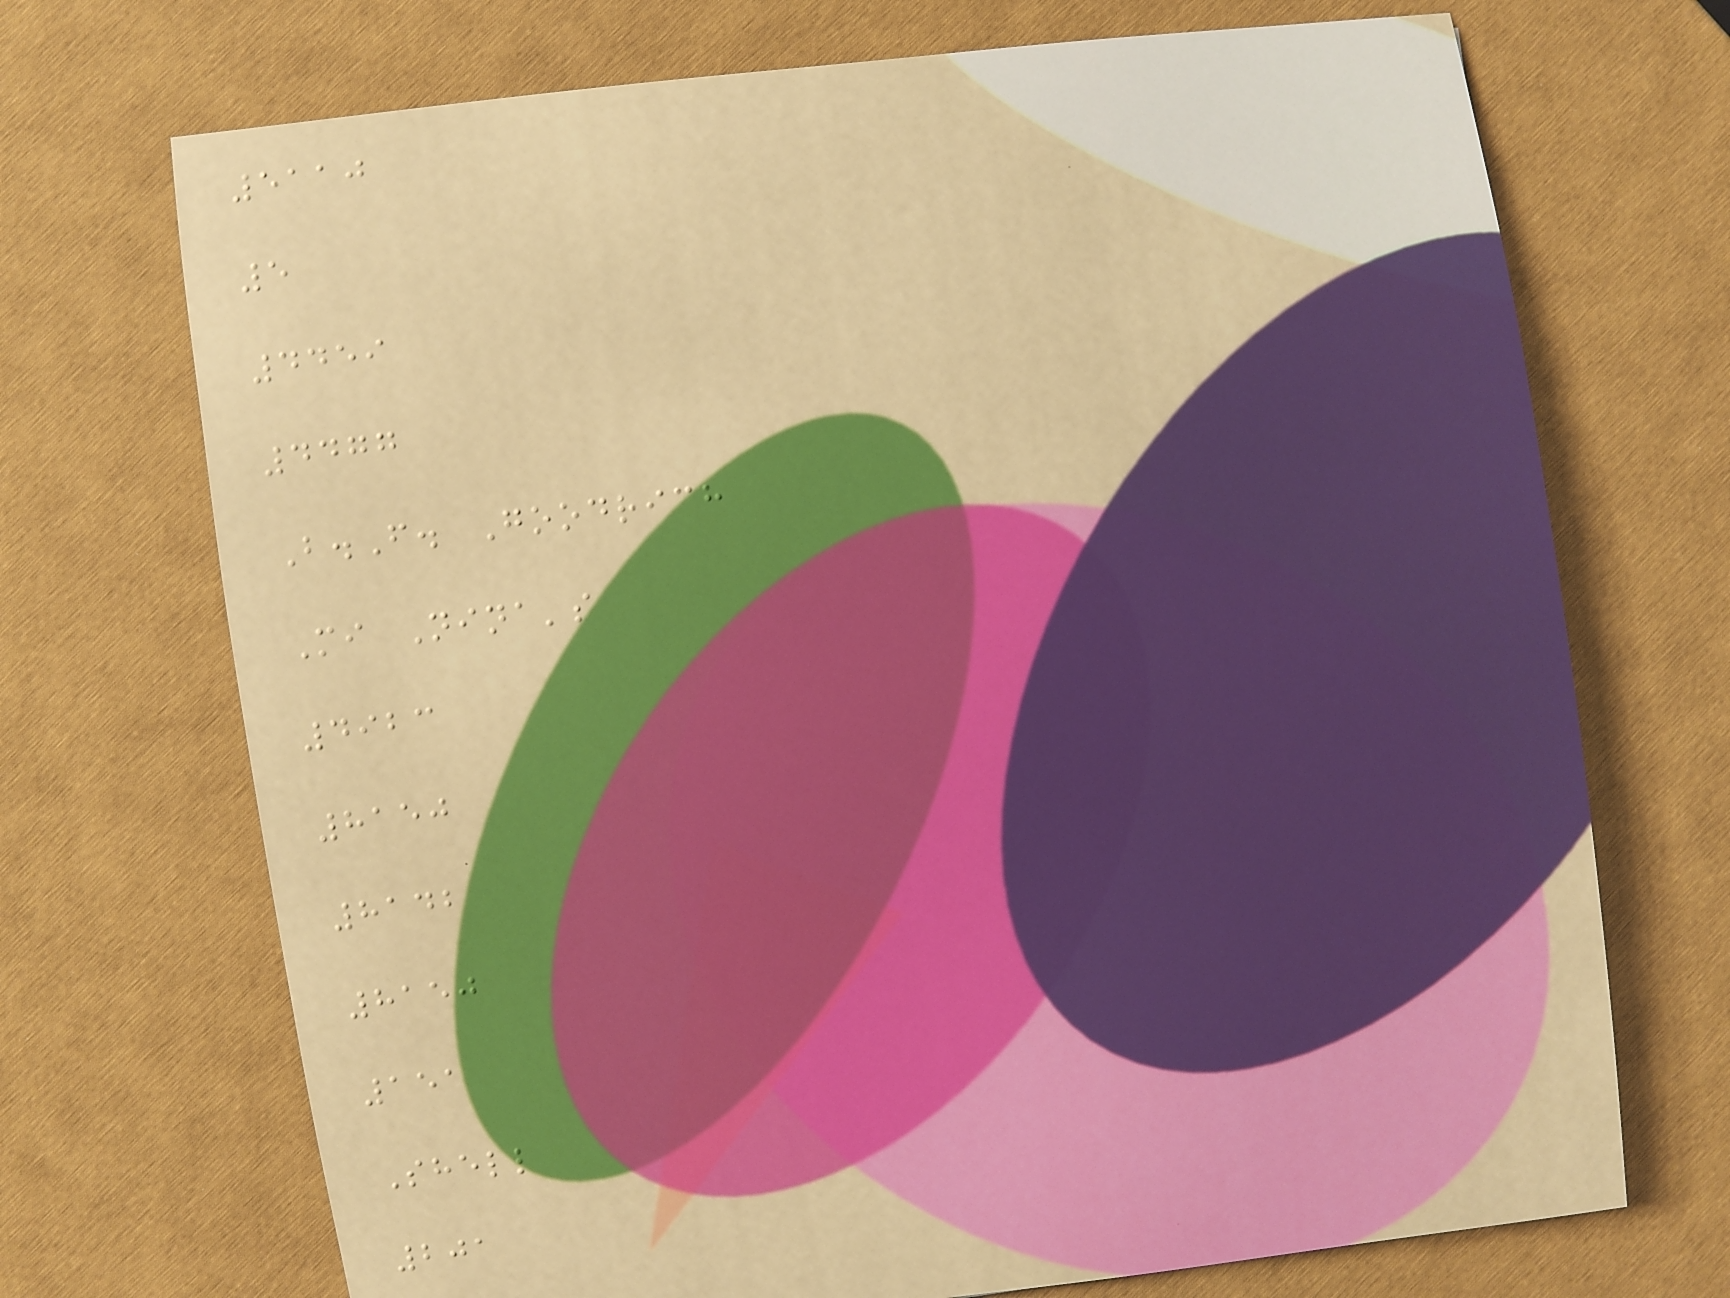5110
5
4459
4477
B.F. Goodrich
Mi Nina's
4923
8150
8142
8150
151
Shell
201
